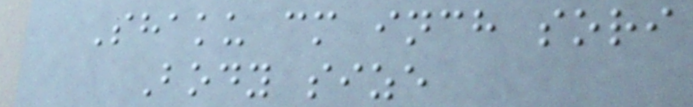Shaku cm inch sori
Body size
